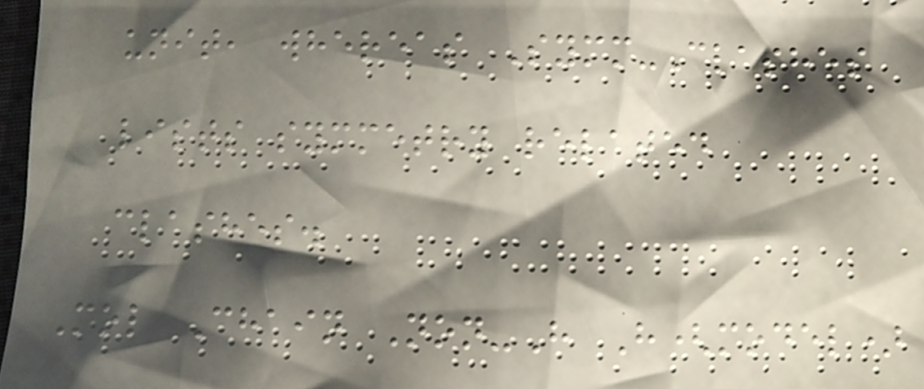unit, whereas Symm-Clashes
lists symmetry related
clashes.
Mol Chain Non-H H(model)
